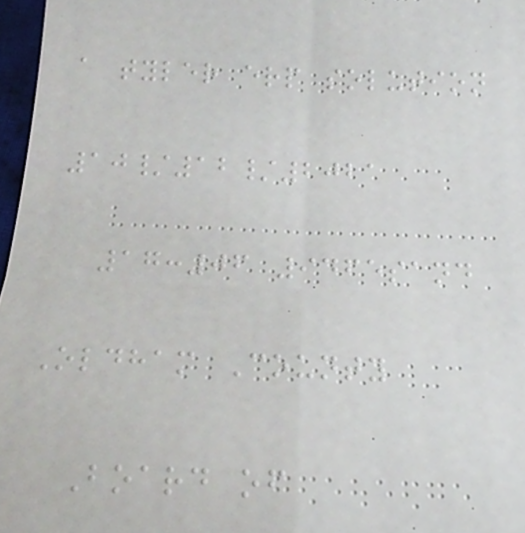a tyler erp solution
10/12/2021
17:06 9465sand
Oldham County
Board of
